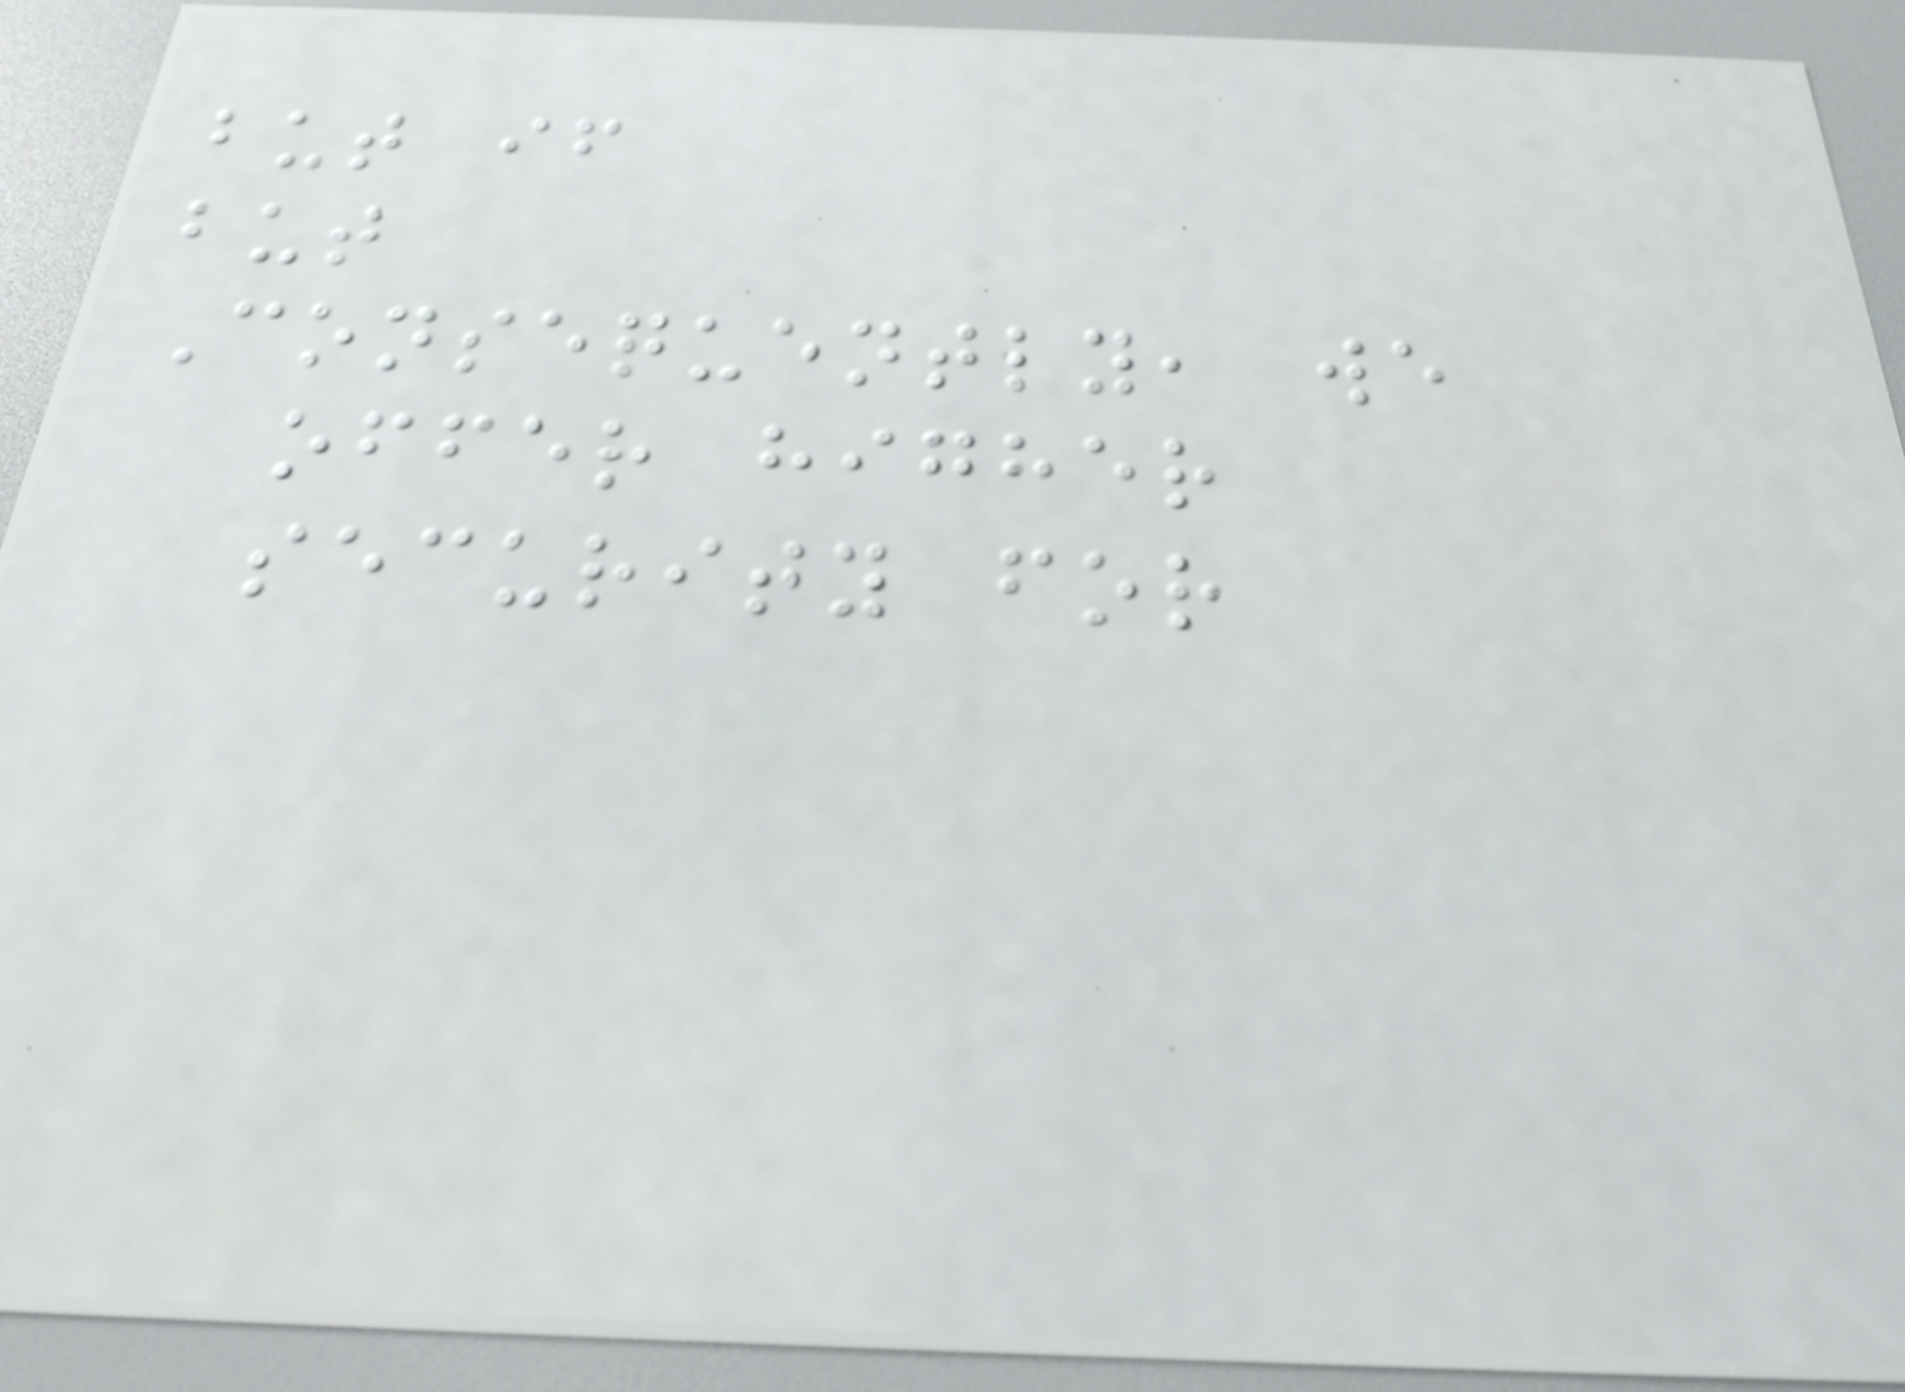but if
but
Consequently, we
offer higher
security for
